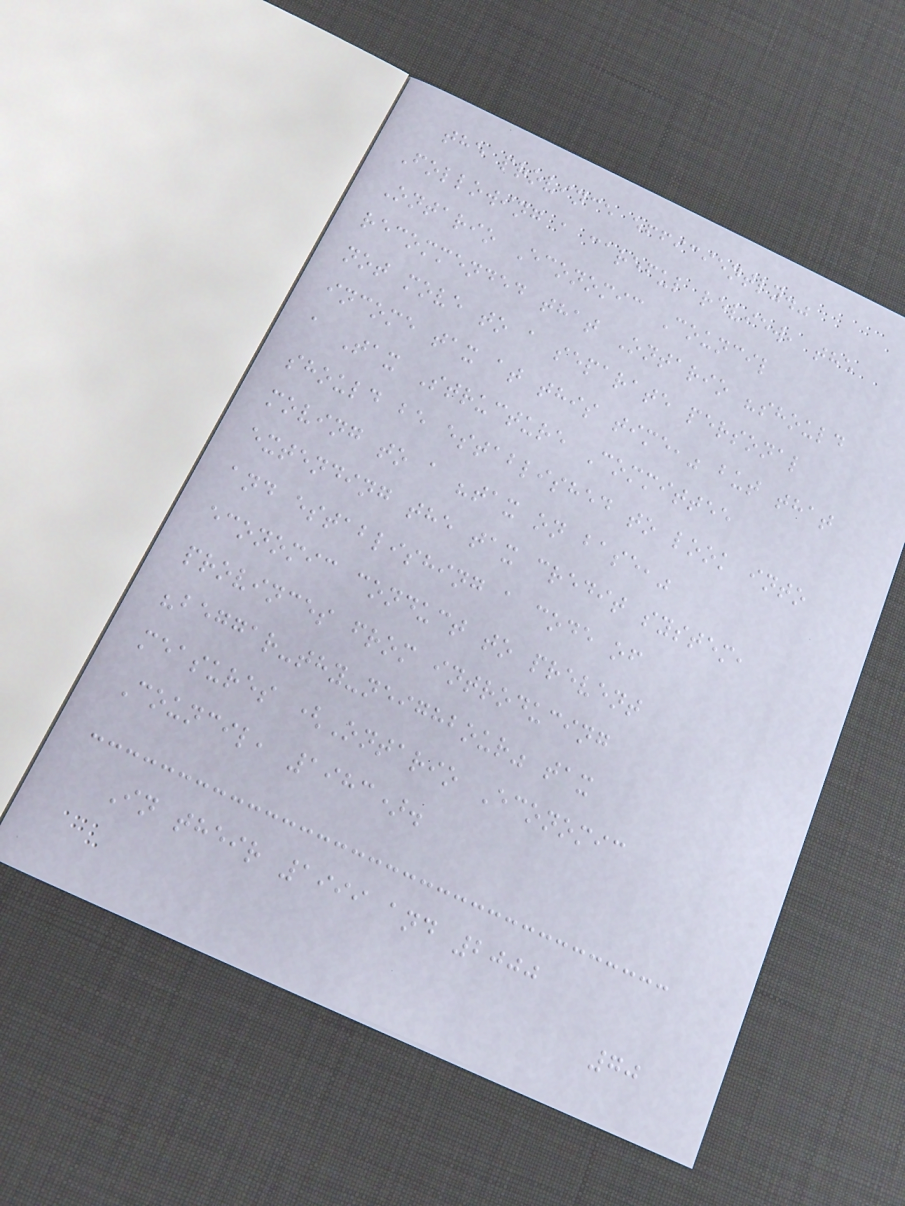the province efficiently."
Following a careful review, the
Ontario Economic Council
recommended that Ontario "should
not move to a separate personal
income tax at this time," but that
a Tax Structure Committee
should be established to look into
moving to a "tax on base,"
extending the tax credit system,
and establishing a code of
economic conduct to prevent
provinces from introducing
"beggar-thy-neighbour" tax
measures (Ontario Economic
Council, 1983).
In their 1999 and 2000
70
